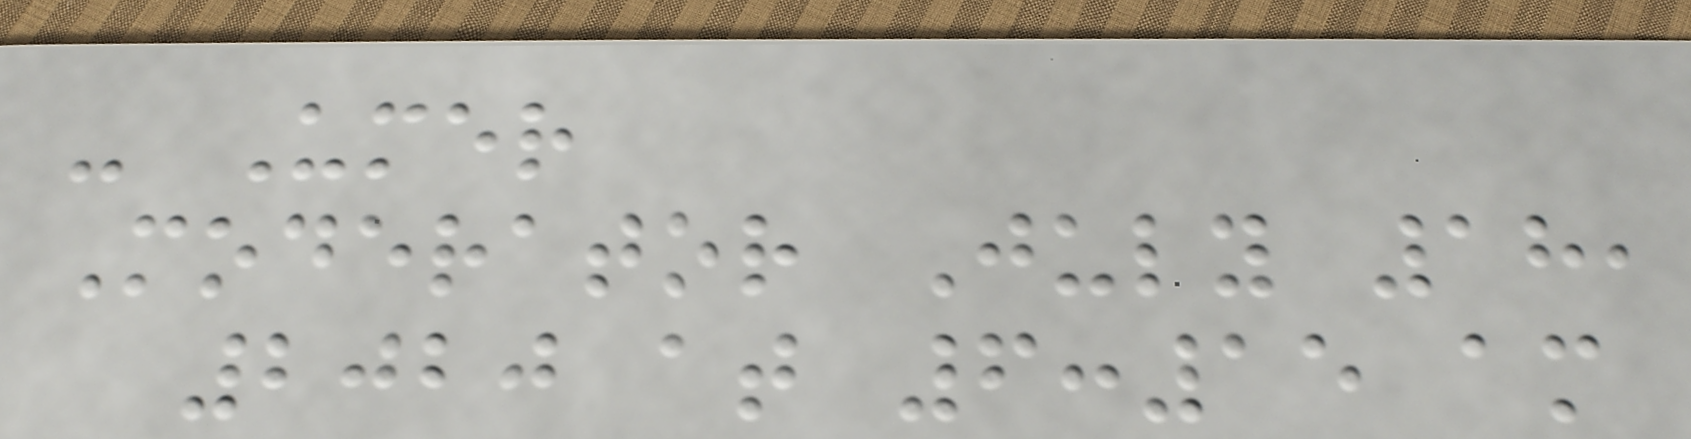- Umer
Moderator July 18,
2020 at 6:15 am
